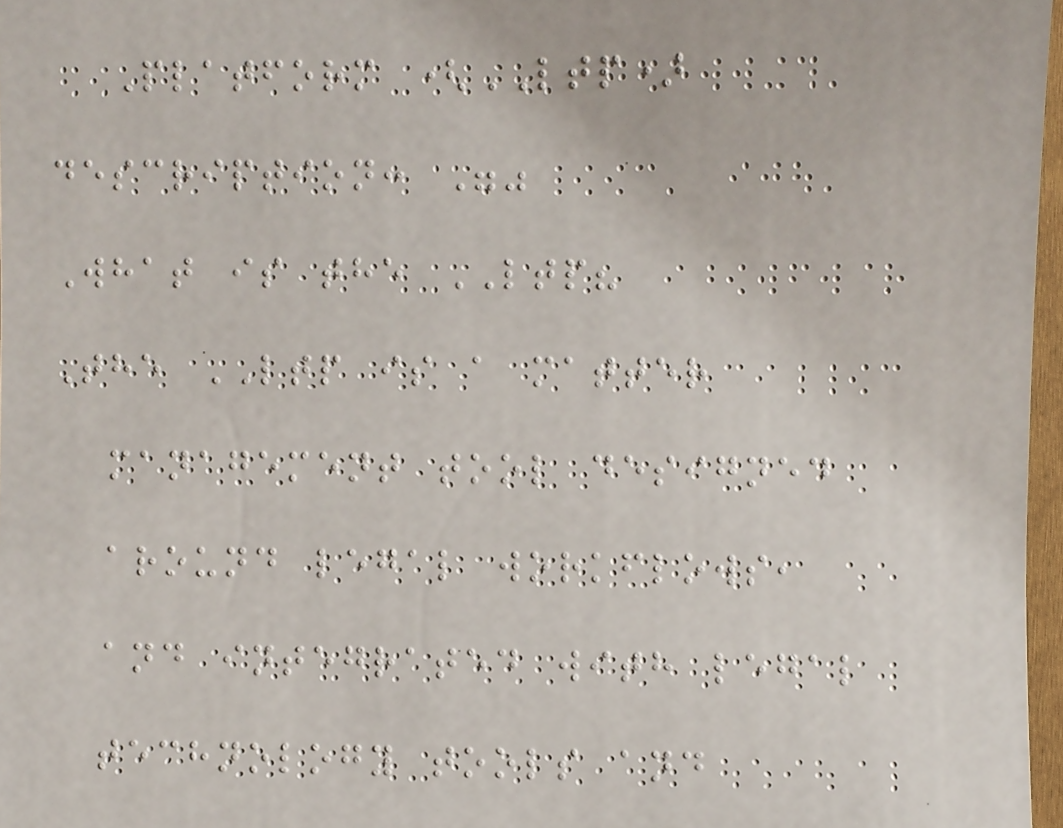Platform (LTP)
description: ""
What is the LTP?
The LTP is a matter
management tool designed
around legal workflows,
and integrated with legal
technology tools and
